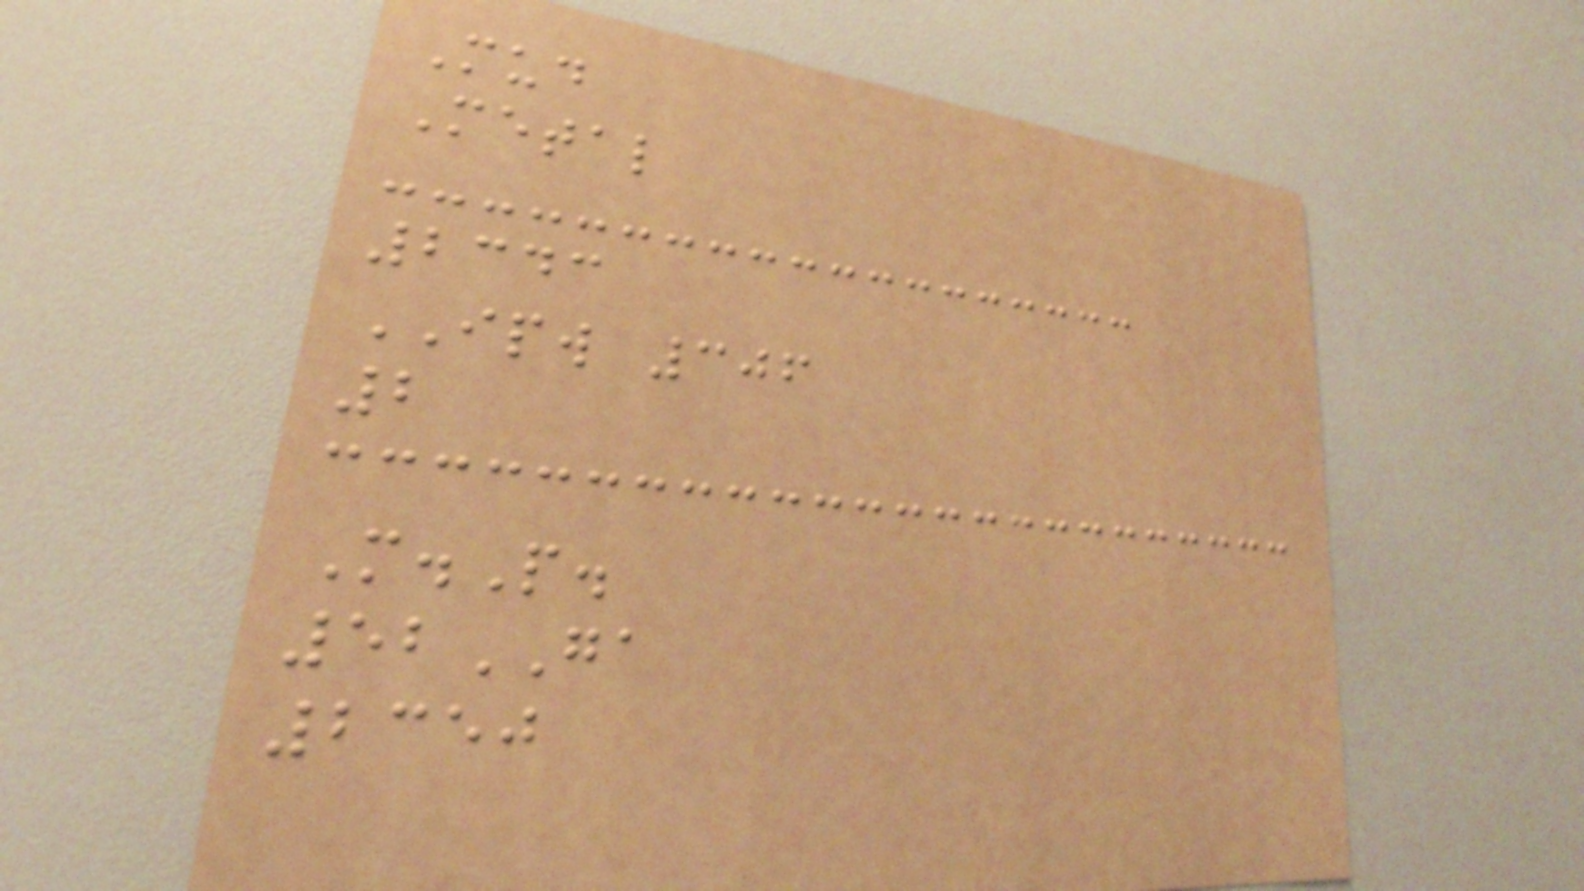Mud
Metal
2343
IPW 306
2
M.P.
52GA
2350
